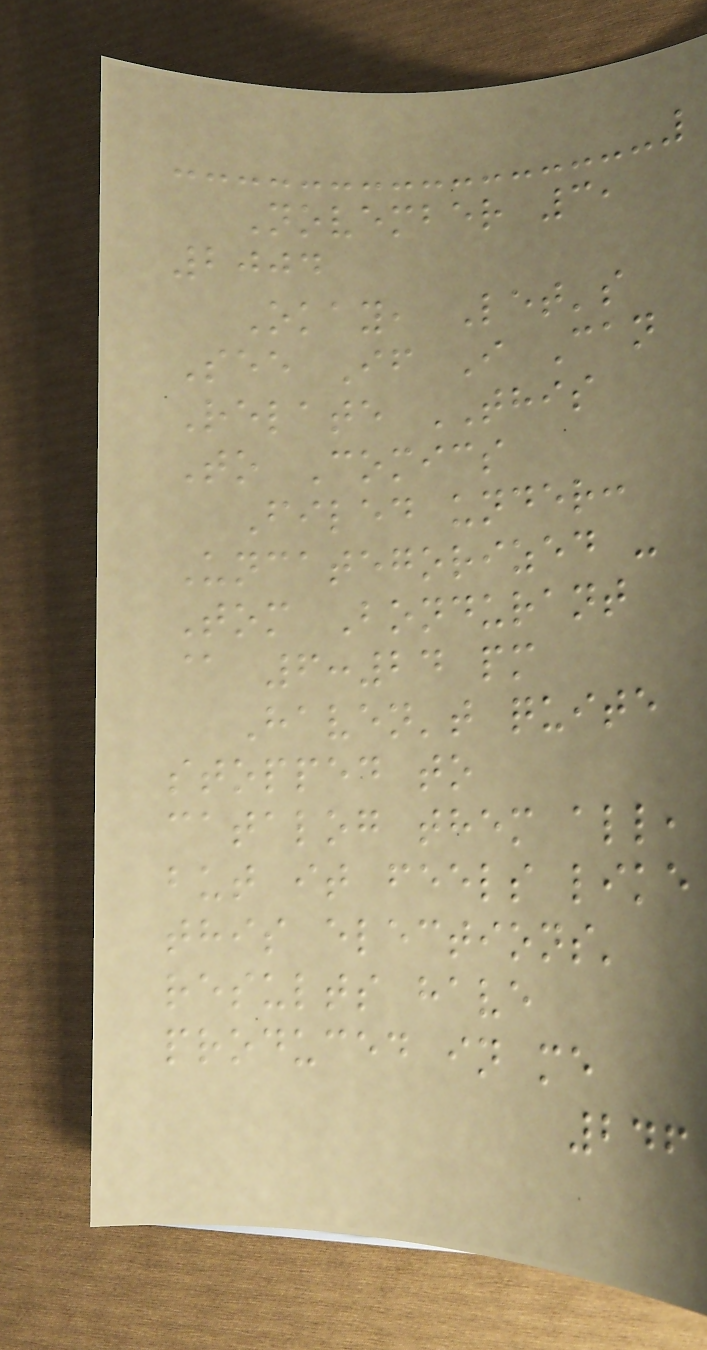November 3,
2004
Okay, Let's
See If I Can
Relate THIS
To Comics
Filed under:
Uncategorized -
Tom Bondurant
@ 6:24 pm
Haven't quite
stopped to
catalog them all,
but it feels like
this elections'
results have
produced in me
246
